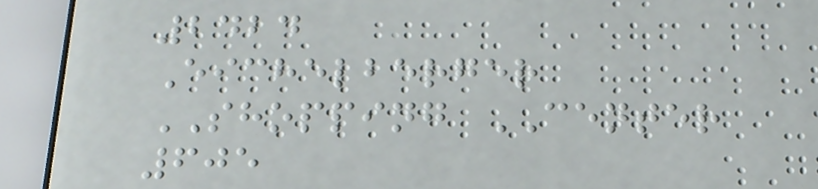2424
Eichelberger
SHOPPING CENTER
605
